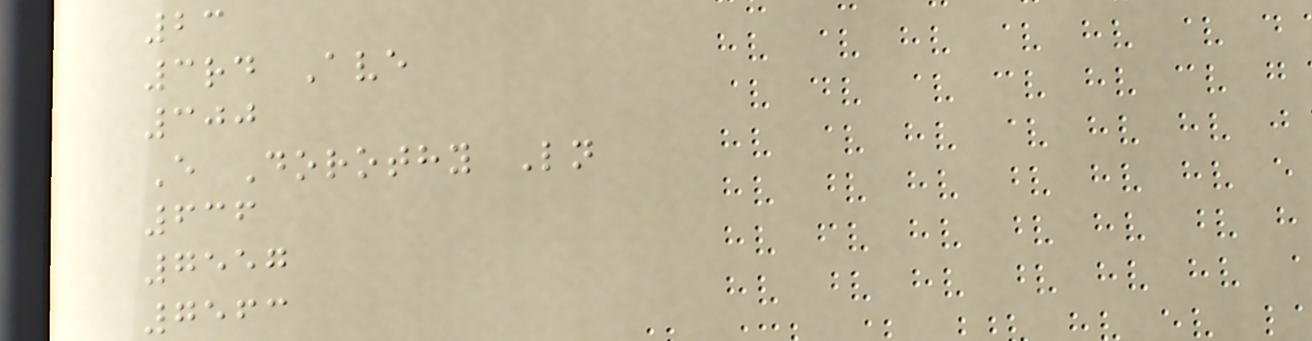23
3rd Ave
300
E Dorothy Ln
636
7557
7563
